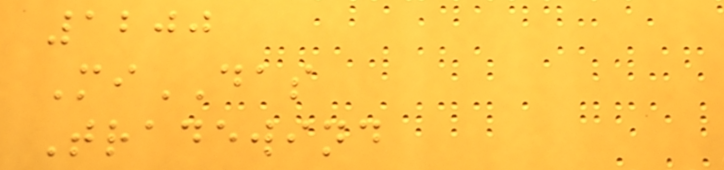1200
MiDAS
Tradewind
